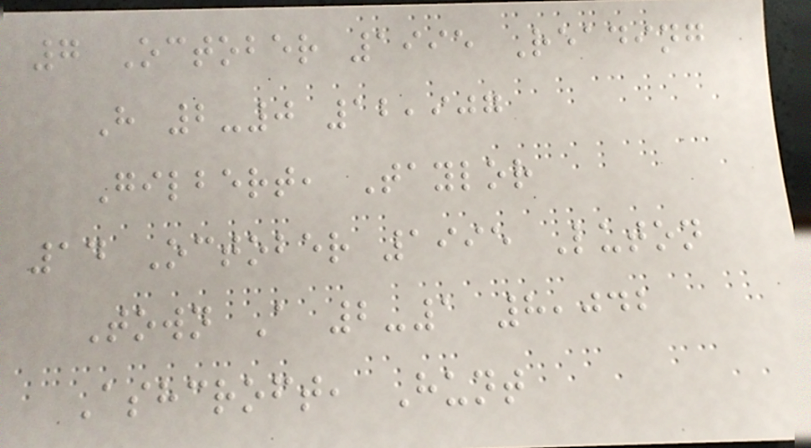7 October 1995 Reading
H 2-0 12,907
Gilbert, Taylor
14 October 1995 Luton
Town A 2-1 8,042
Ashcroft, Hunt
